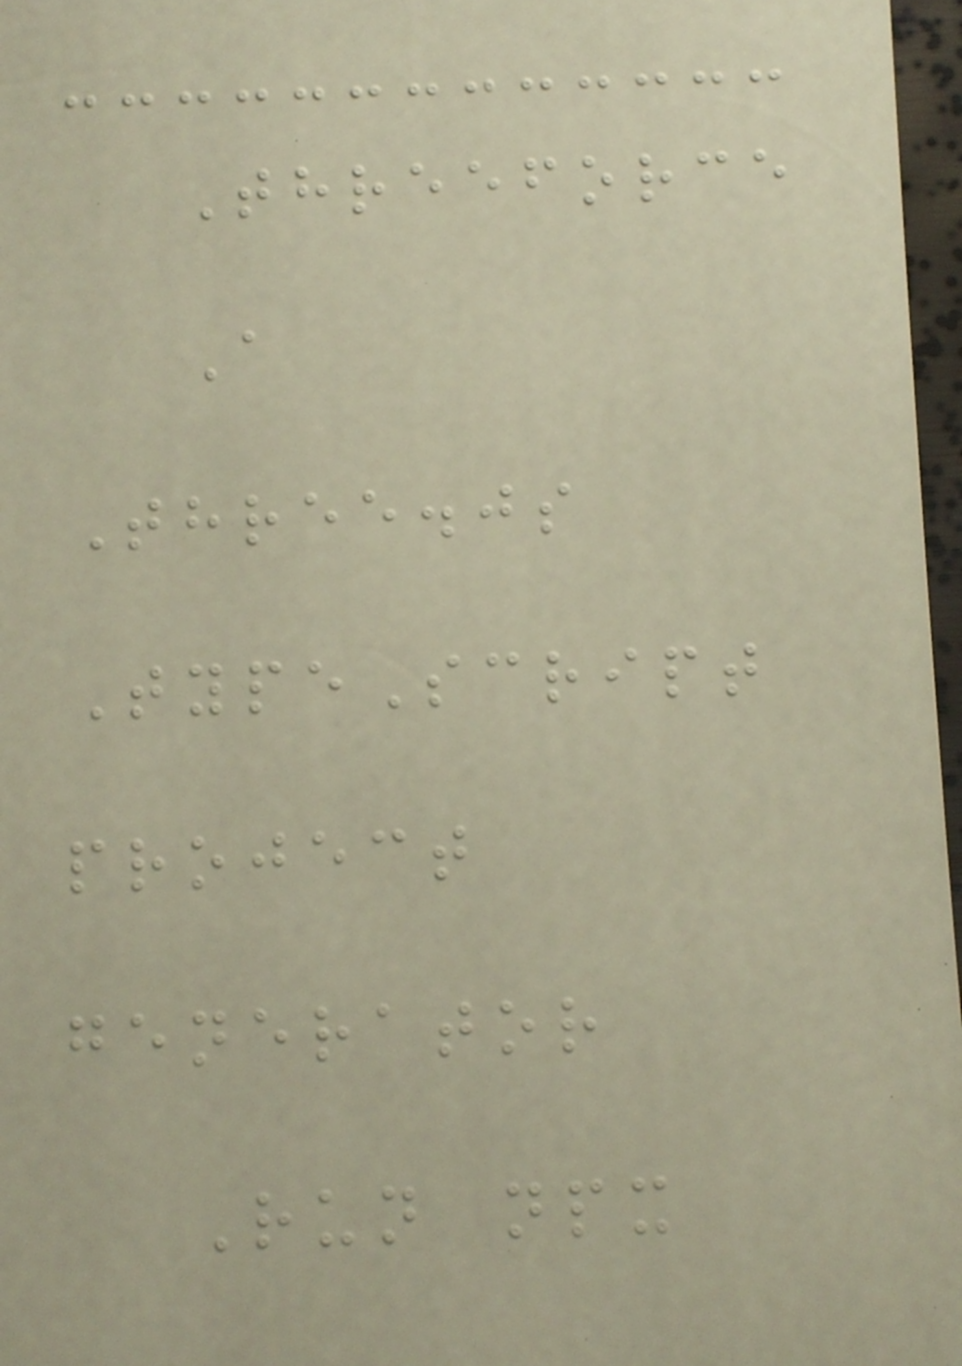Threeforce
A
Three.js
TypeScript
project
generator
Run npx
